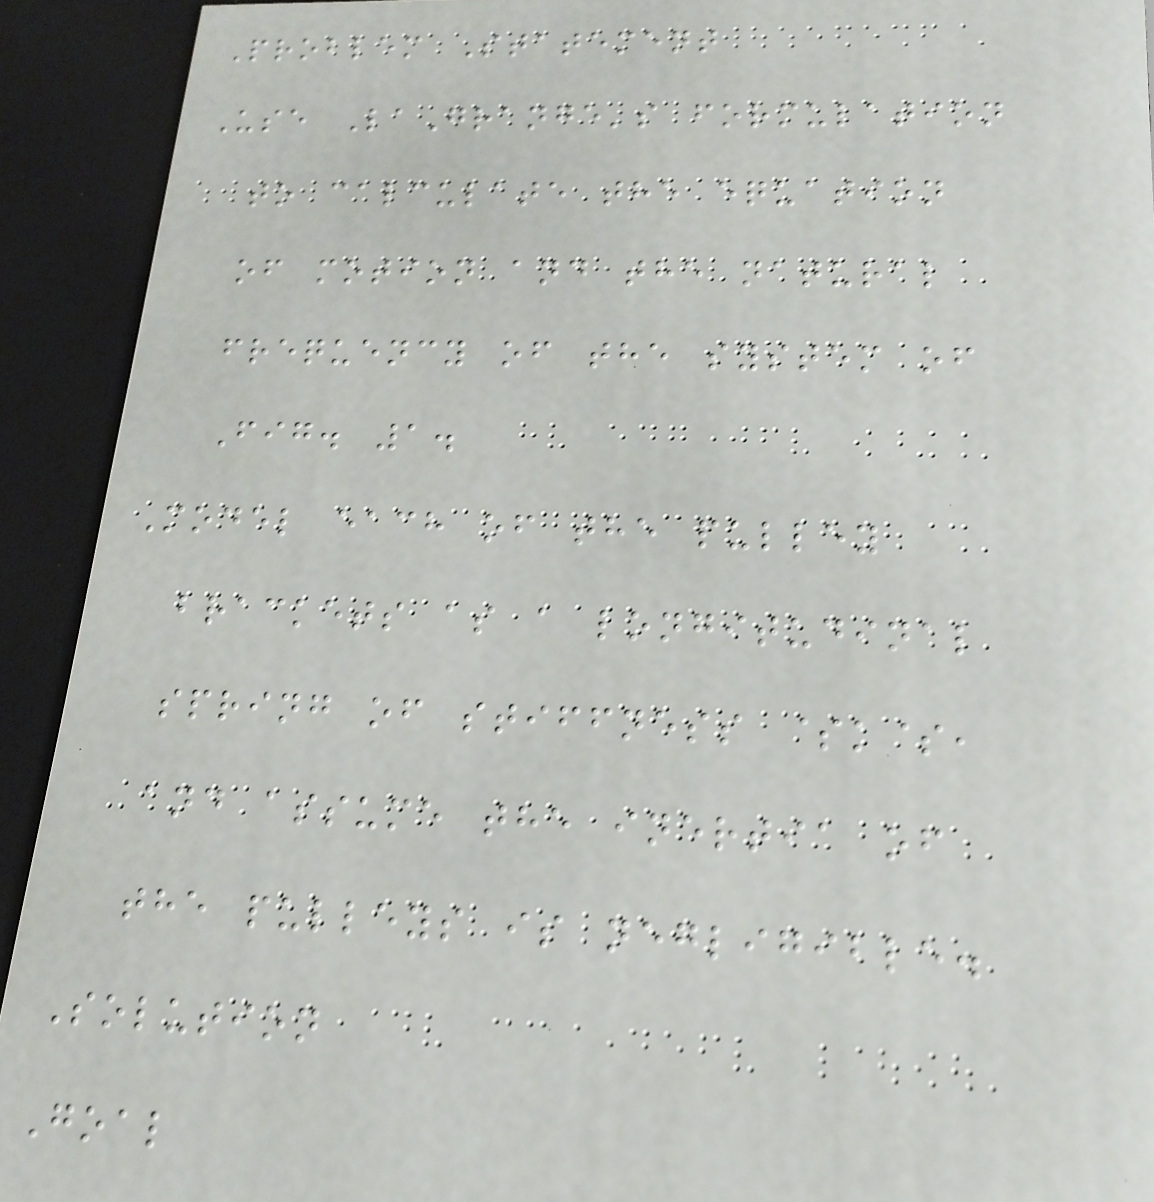Problem Statement
Use LaGrange's formulation
to calculate the equation
of motion and the natural
frequency of the system of
Fig. 1.
Model each of the pulley
brackets as a longitudinal
spring of stiffness $k$,
and assume the inertia of
the pulleys is negligible.
Solution
Goal
